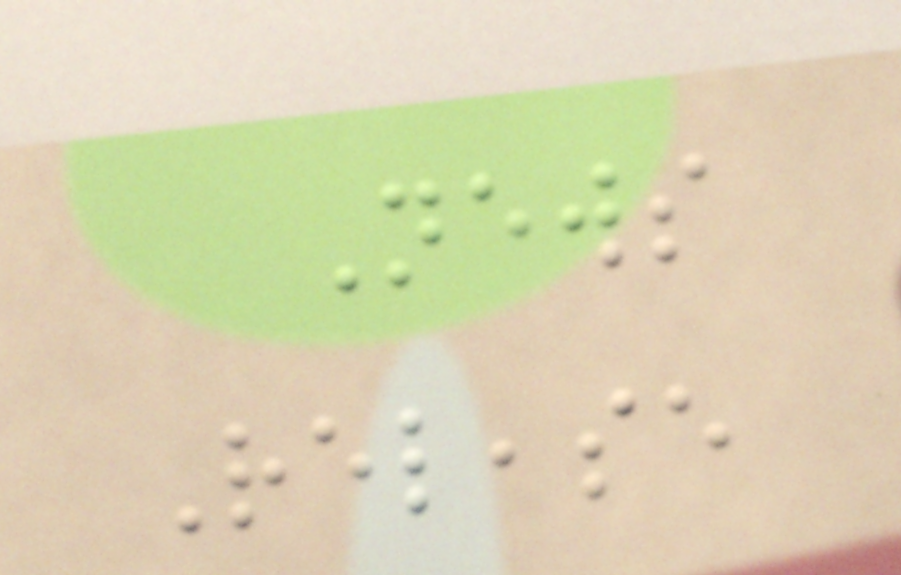News
Release
